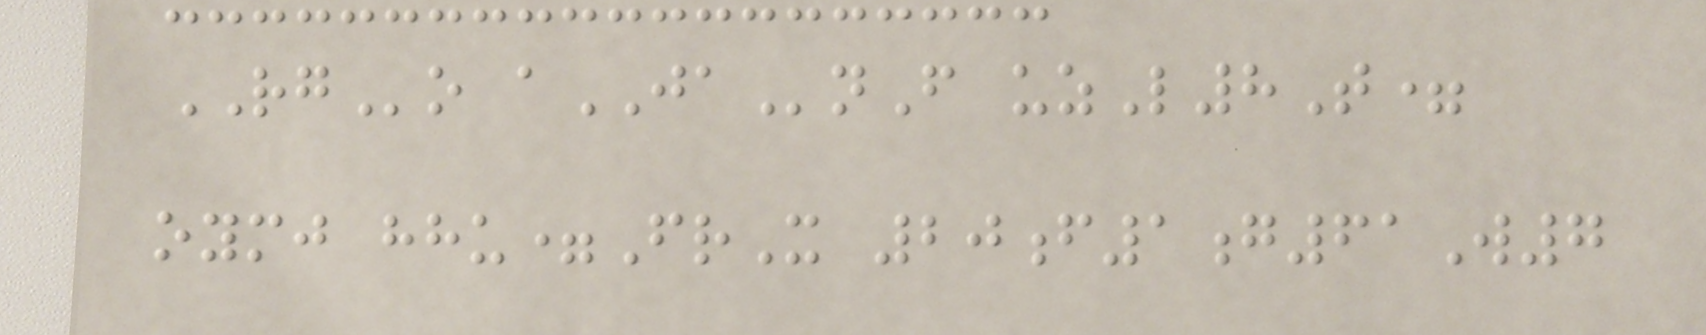RGo aJAnF uzL8T=
oymj hhu=FrX 20f1g61W7
